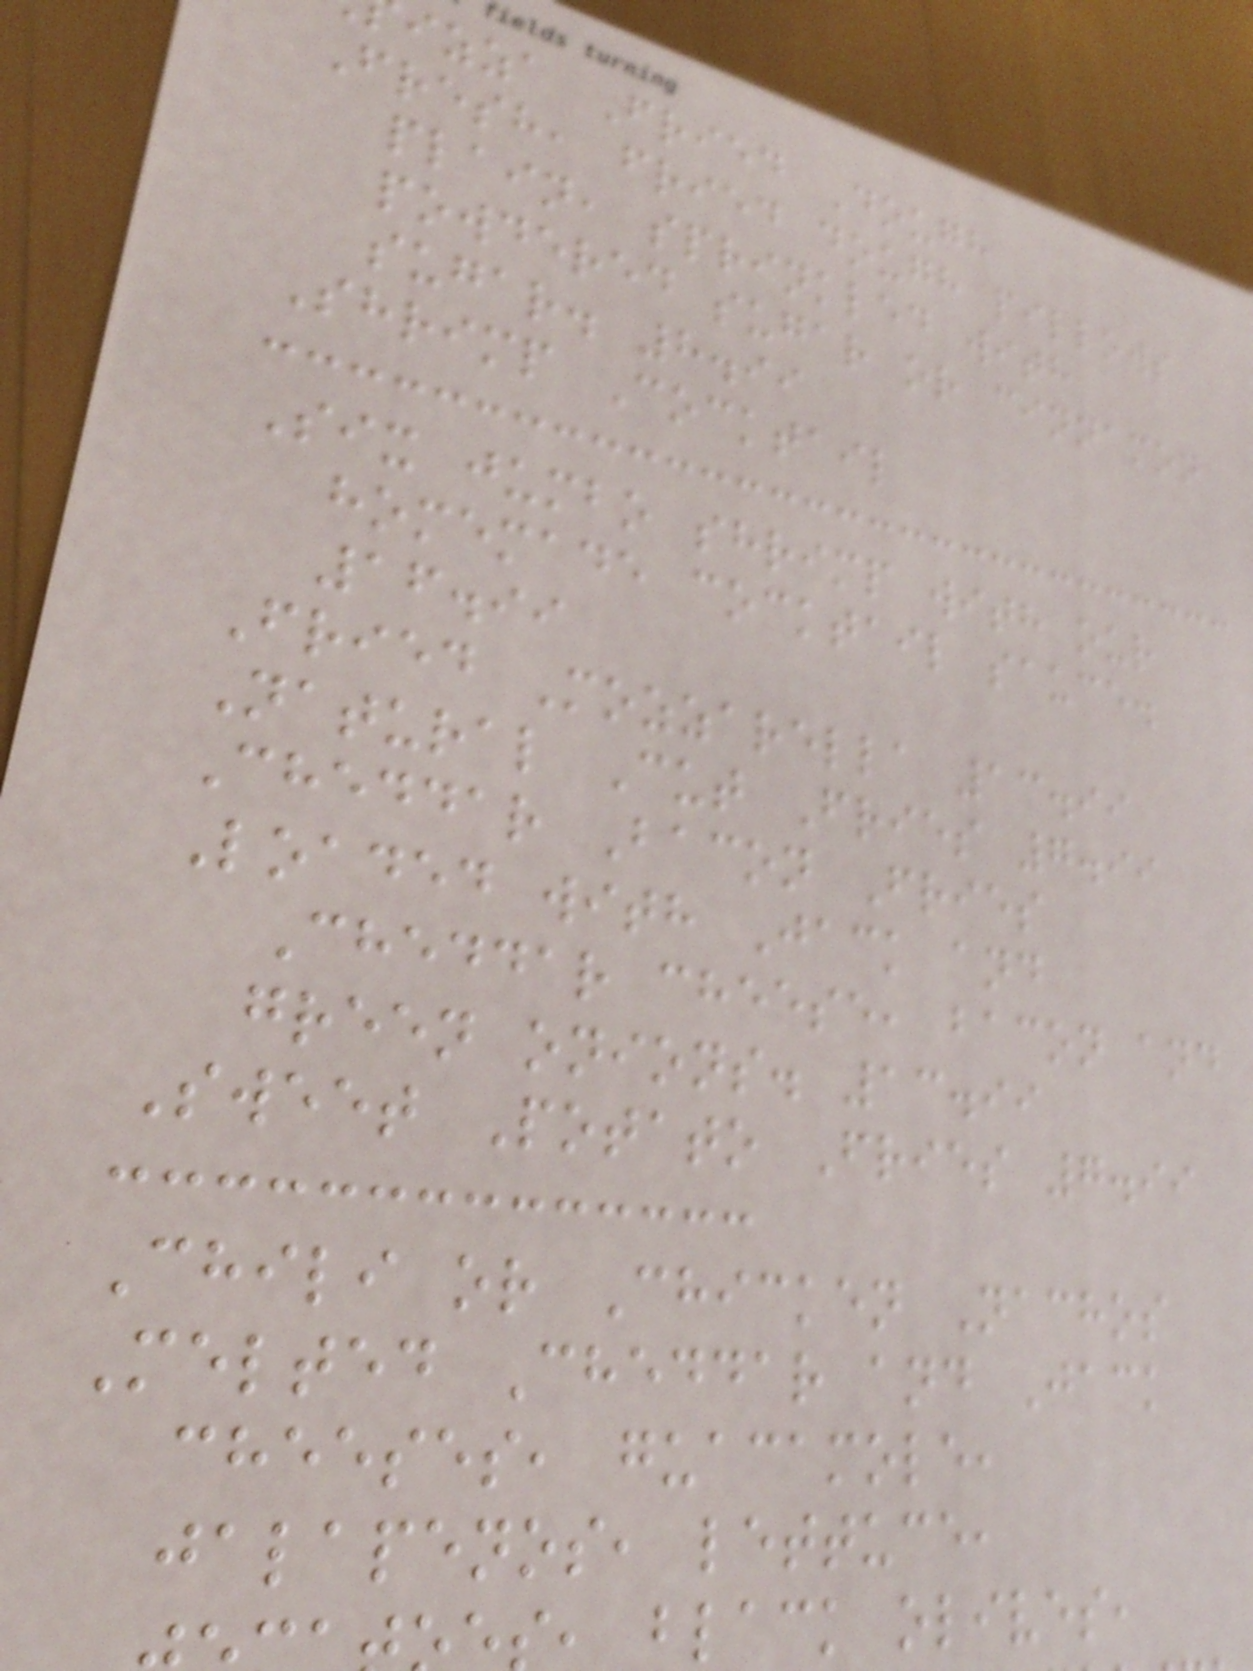izza Fried Dough
Fresh, fried dough pillows
plain, sprinkled with
powdered sugar or cinnamon
sugar. 8.99
Shrimp Cocktail
Six jumbo shrimp with our
homemade cocktail sauce.
16.99
Fried Mozzarella 13.99
Natural Cut Fries 7.99
Cheddar Bacon Fries
Loaded with Jack and
Cheddar cheese, bacon and
green onions. 13.99
Sweet Potato Fries 7.99
Chili or Chicken Nachos
Melted Cheddar and Jack
cheeses, guacamole,
jalapenos, lettuce,
, black olives,
